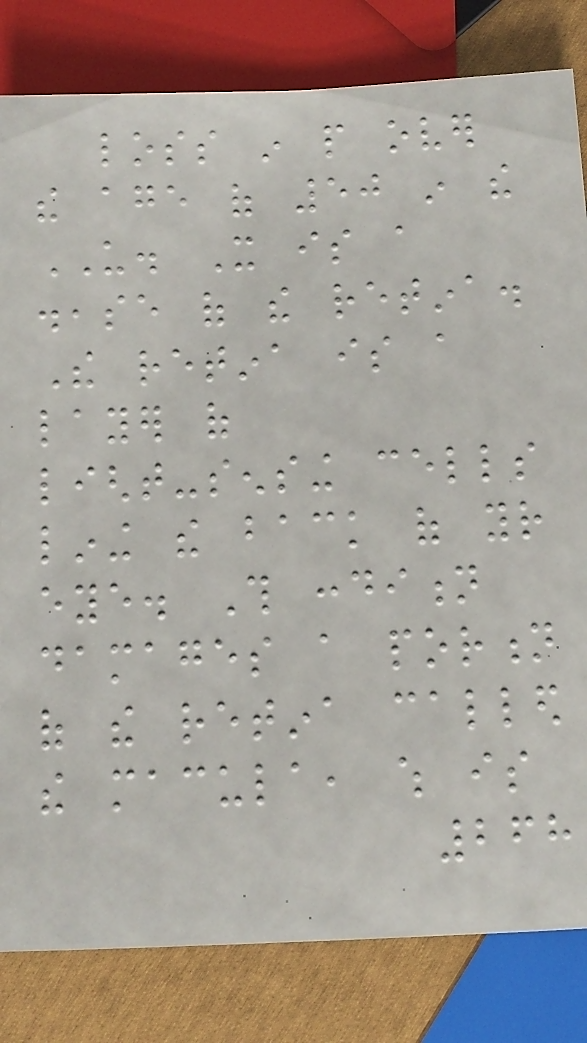loss in people over
the age of 50 in the
US. It is a
disease of the retina.
The retina is a
layer of
light-sensing cells
lining the back of your
eye. This condition
damages a portion
of the retina called
the macula, which is
268
